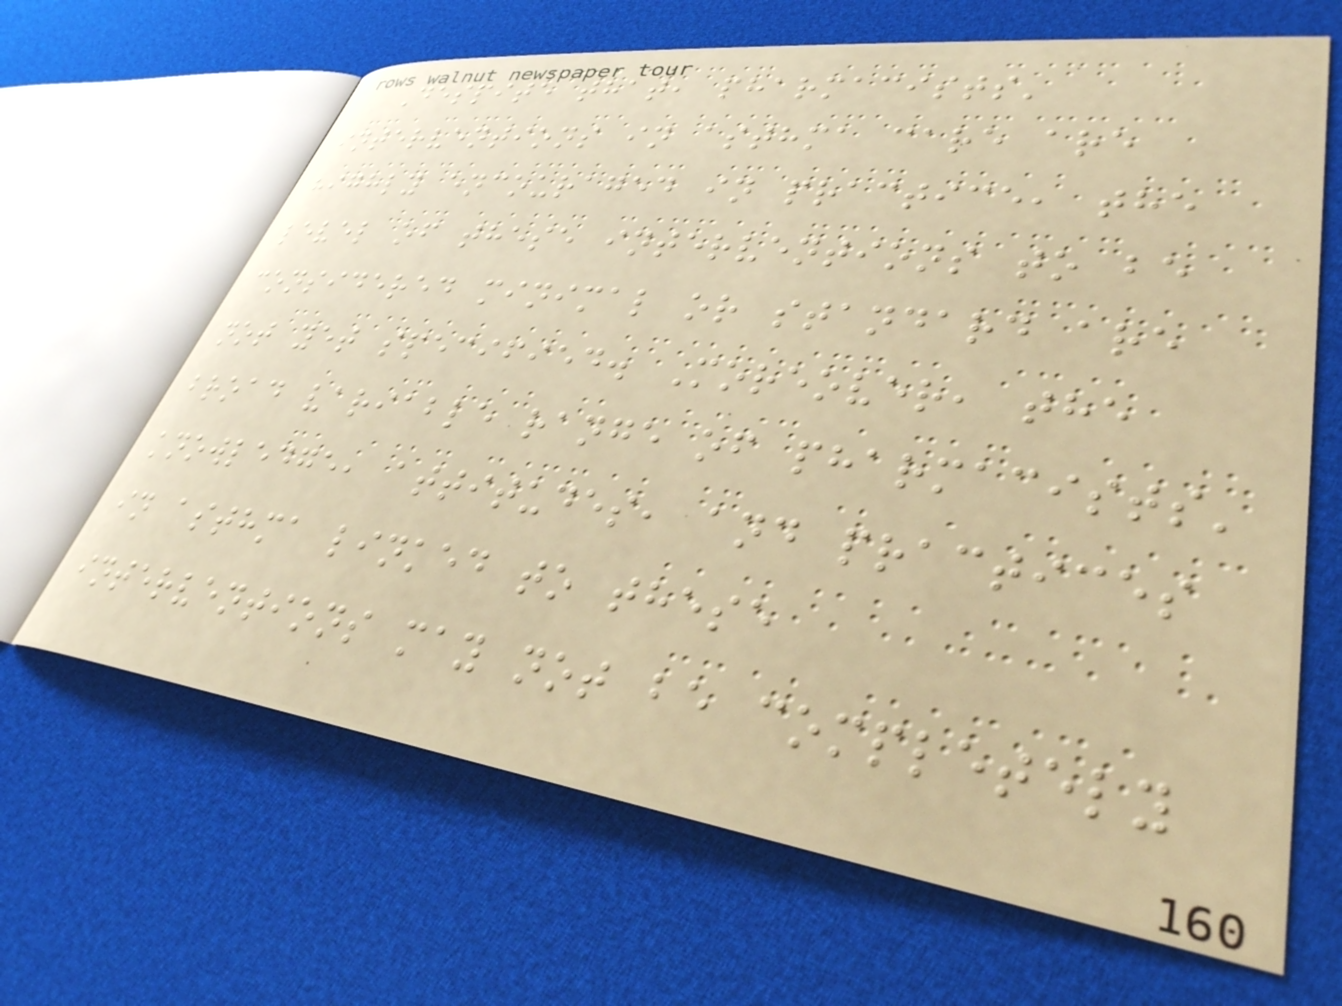Despite that, pharmacists'
interventions in asthma care are
highly encouraged in practice, the
level of these interventions to be
considered minimal or standard are
not yet specified. Moreover, the
broad variable range of pharmacists'
knowledge, attitudes, and practices
in asthma linked to these
interventions may not be completely
